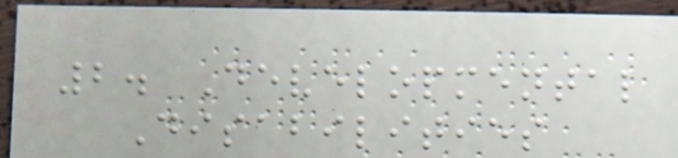2. Developmental
Disabilities
